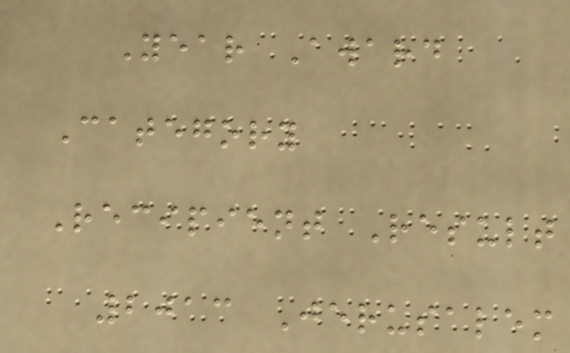Year Award
Category
Recipient Result
2013 Jerusalem
